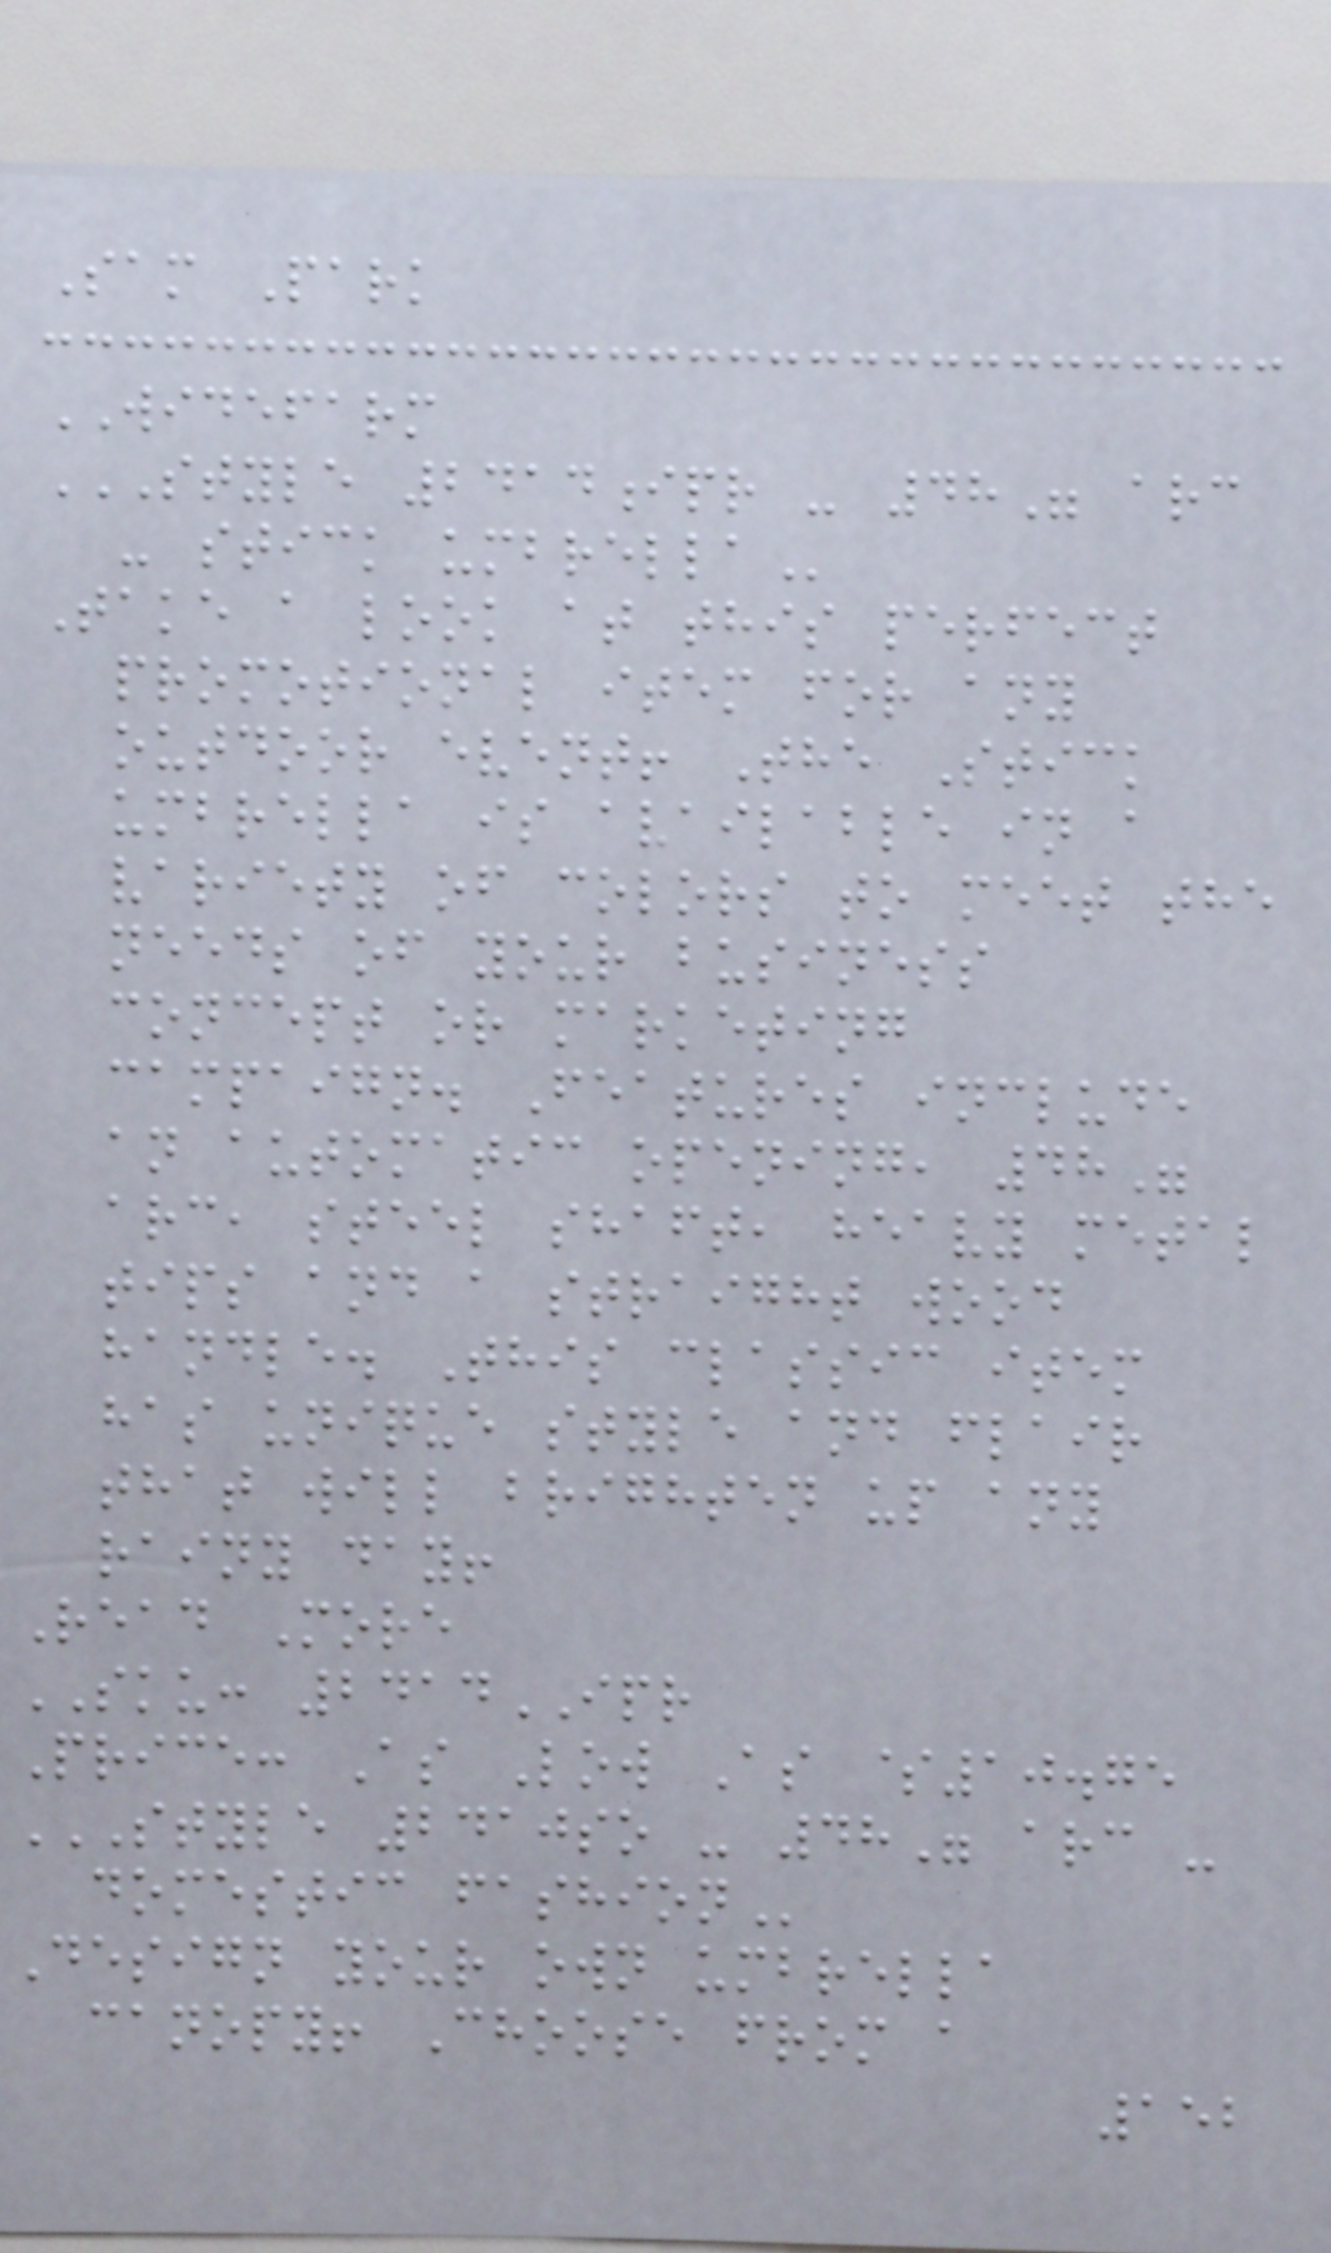Sam Park
WIDEFARM
STYLE 2414IPR - 48" ARC
- STICK UMBRELLA
Take a look at this perfect
promotional item for any
outdoor event! The Stick
umbrella is available in a
variety of colors to meet the
needs of your business
concept or marketing
campaign. Features include
an automatic opening, 48"
arc, steel shaft, heavy metal
tips and a straight wood
handle. This classic item
has unique style and flair
that will brighten up any
rainy day!
Read More
SKU: 2414IPR
Price: As Low As $10.75
STYLE 2410SO - 48" ARC -
DOMESTIC FASHION
Design your own umbrella
canopy! Choose from a
152
